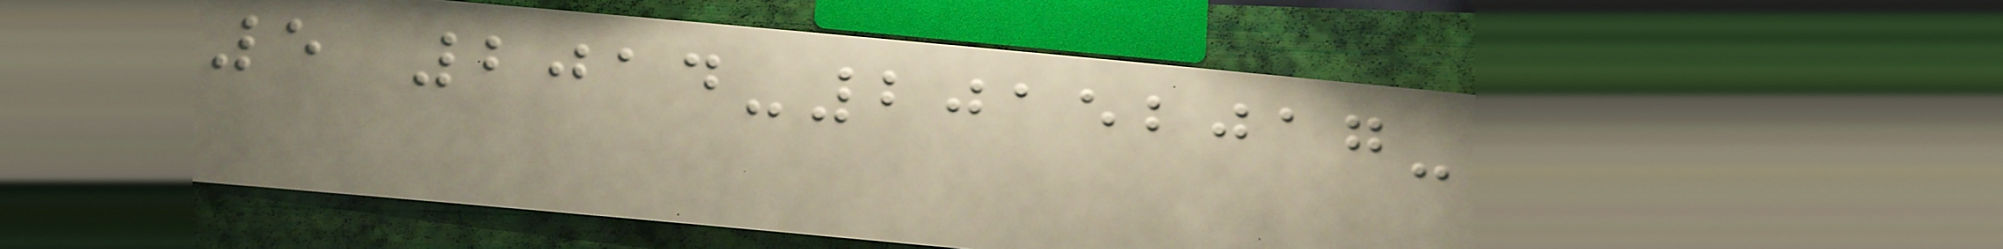5 2014-20152017-
